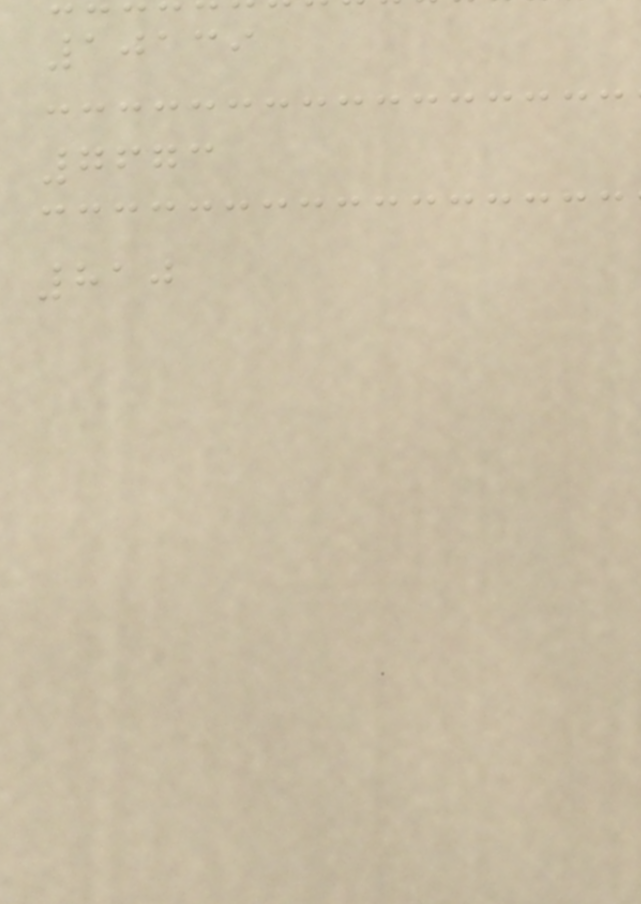10139
7673
810
